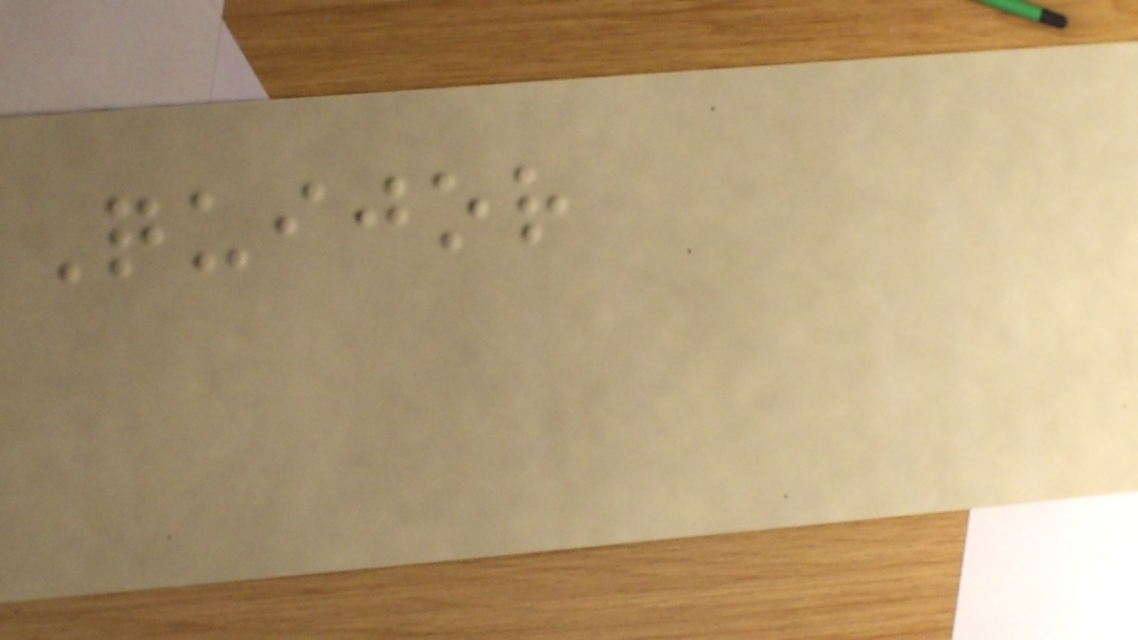Quijor
